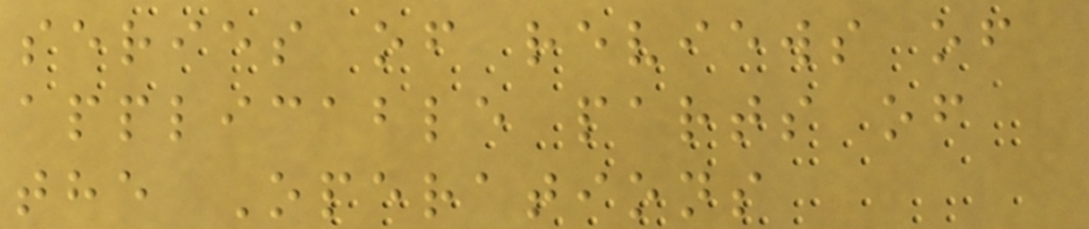series of reviews of
applicable parts of
the Operations
